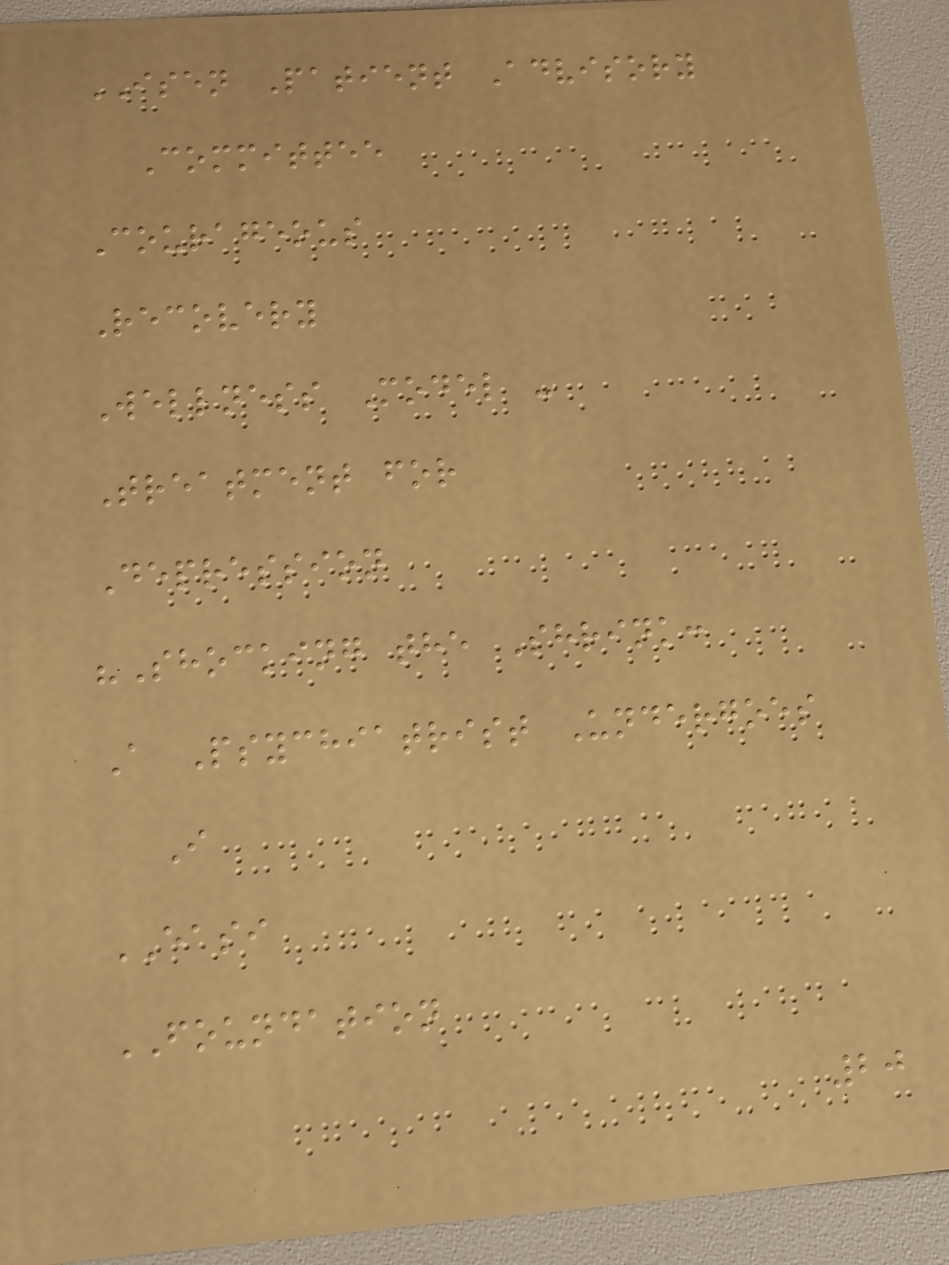ISEN Patient Advisory
Committee
Courageous
Recovery
Wellness Model -
Treatment for
Depression
"Shocking the Shrink:
A Psychiatrist Undergoes
I
EASI
FOUNDATION
20
